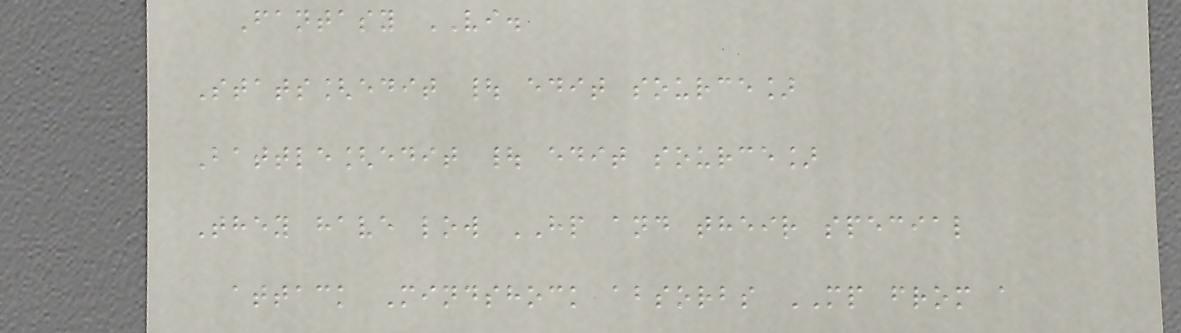Fantasy VI.
Stats[edit | edit source]
Battle[edit | edit source]
They have low HP and their special
attack Mindshock absorbs MP from a
